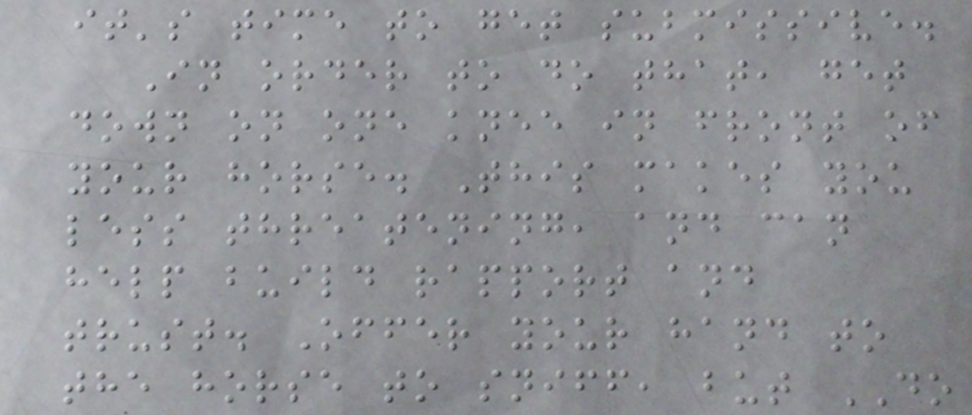it's time to get submissive.
In order to do that, get
down on one knee in front of
your horse. This makes you
less threatening, and can
help build rapport and
trust. Offer your hand to
the horse to sniff, but DO
